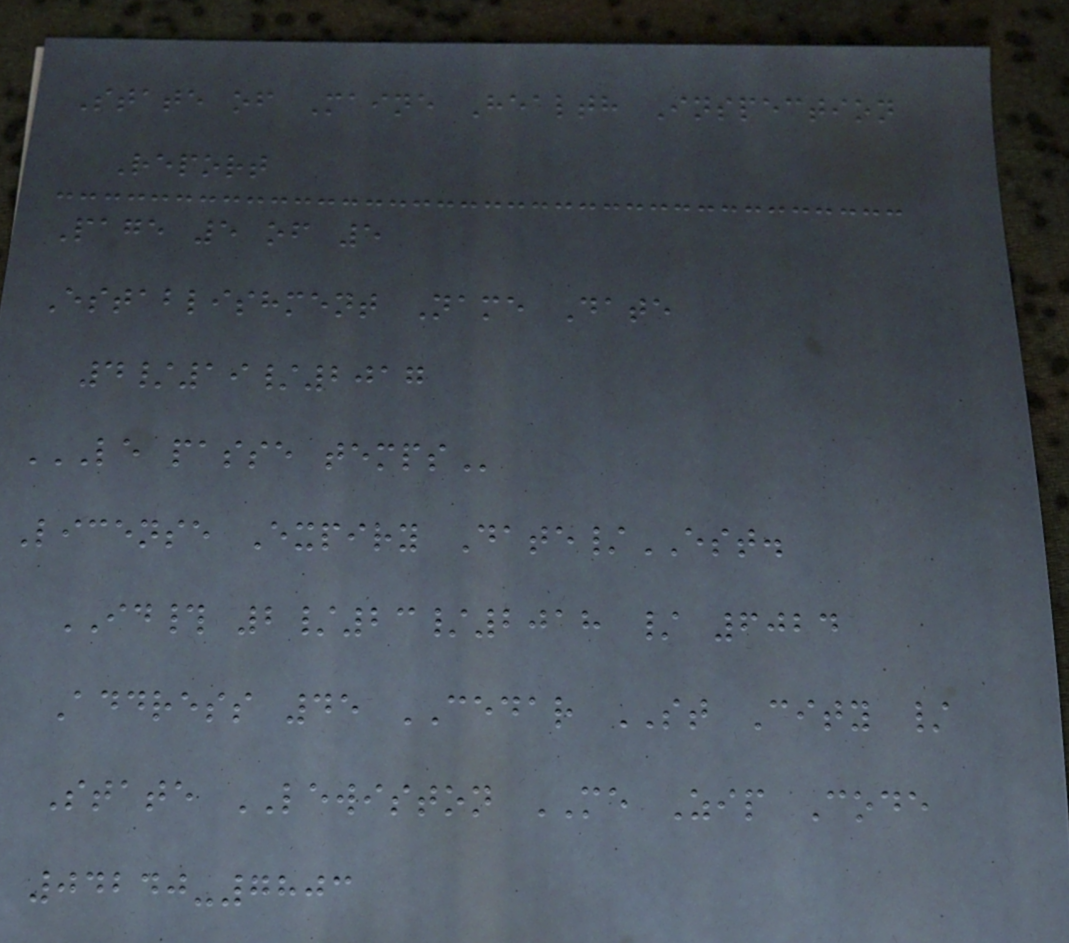State of Maine Health Inspection
Report
Page 5 of 5
Establishment Name Date
4/19/2017
LE PASSE TEMPS
License Expiry Date/EST.
ID# 2/23/2018 / 6024
Address 45 CEDAR ST City /
State LEWISTON ME Zip Code
04240-7803
